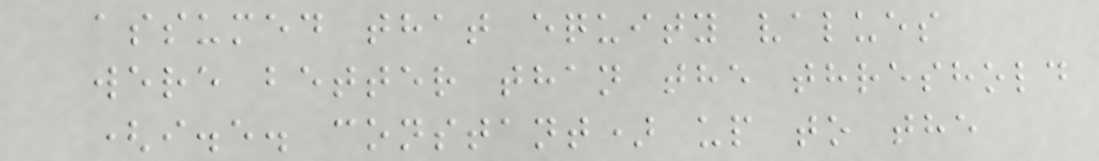assumed that equity values
were better than the threshold
(i.e. constant) up to the
